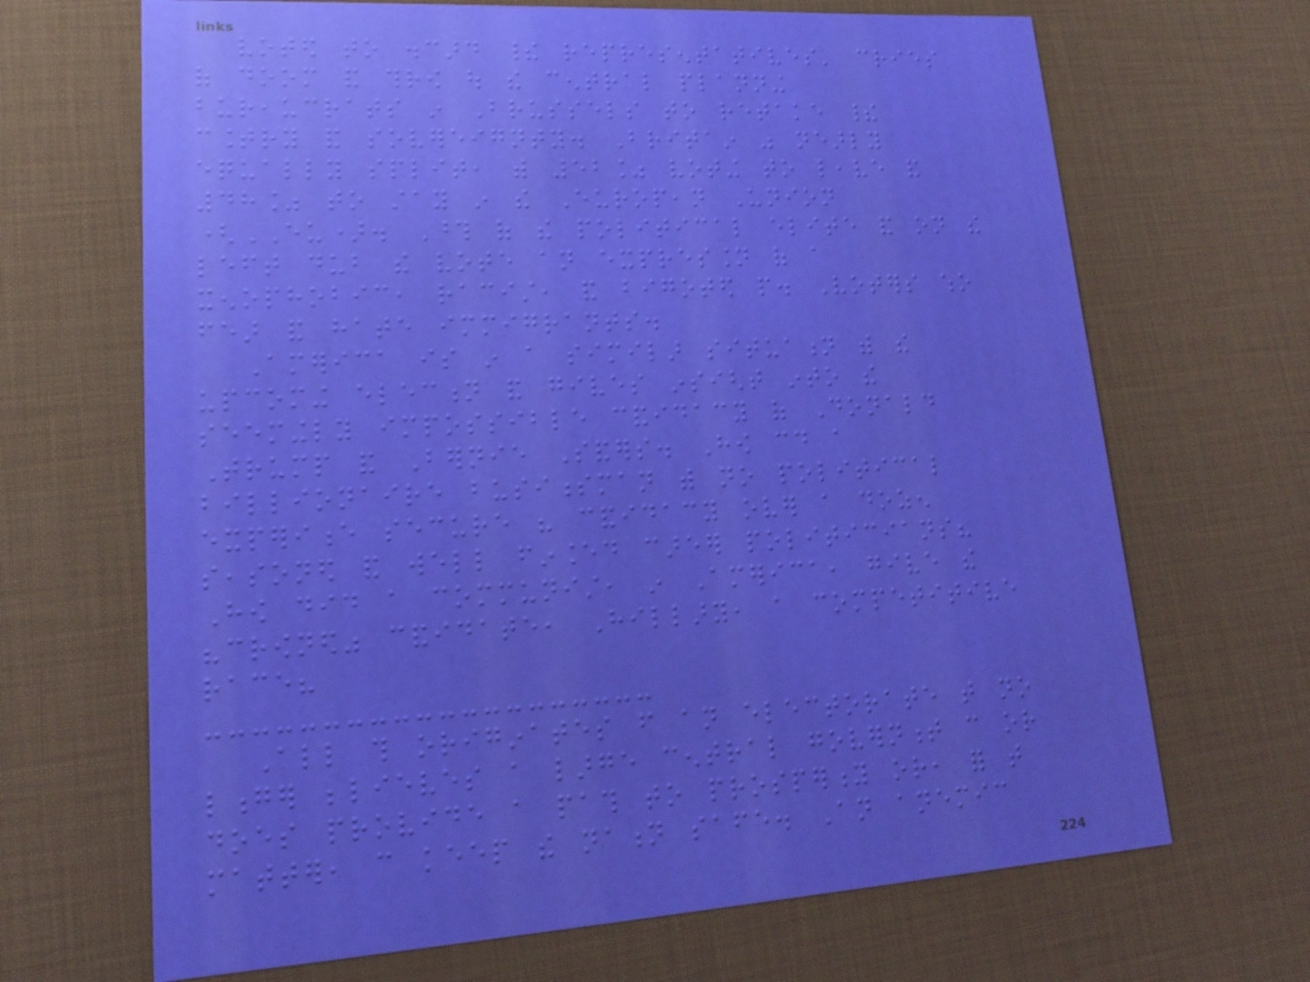voted to discard their representatives' cries
of doom and throw out the central planning
bureaucrats in Brussels to retake their
country and sovereignty. Britain was nearly
equally split, with 52% voting to leave and
48% to stay in the European Union
(EU). Those of the political elite and on the
left dub the vote an expression of a
xenophobic, racist, and bigoted people. Voters who
fear and hate immigrants.
America is in a similar situation with the
upcoming election and gives insight into the
seemingly impossible candidacy of Donald
Trump and Bernie Sanders. How could a
billionaire businessman with no political
experience secure his candidacy over a dozen
seasoned and well financed career politicians?
How did a communist, in America, give the
"crowned" candidate, Hillary, a competitive
race?
All this originates from an electorate that no
longer believes a large central government can or
does provide a path to prosperity or, for that
matter, can keep the nation safe. An anemic
